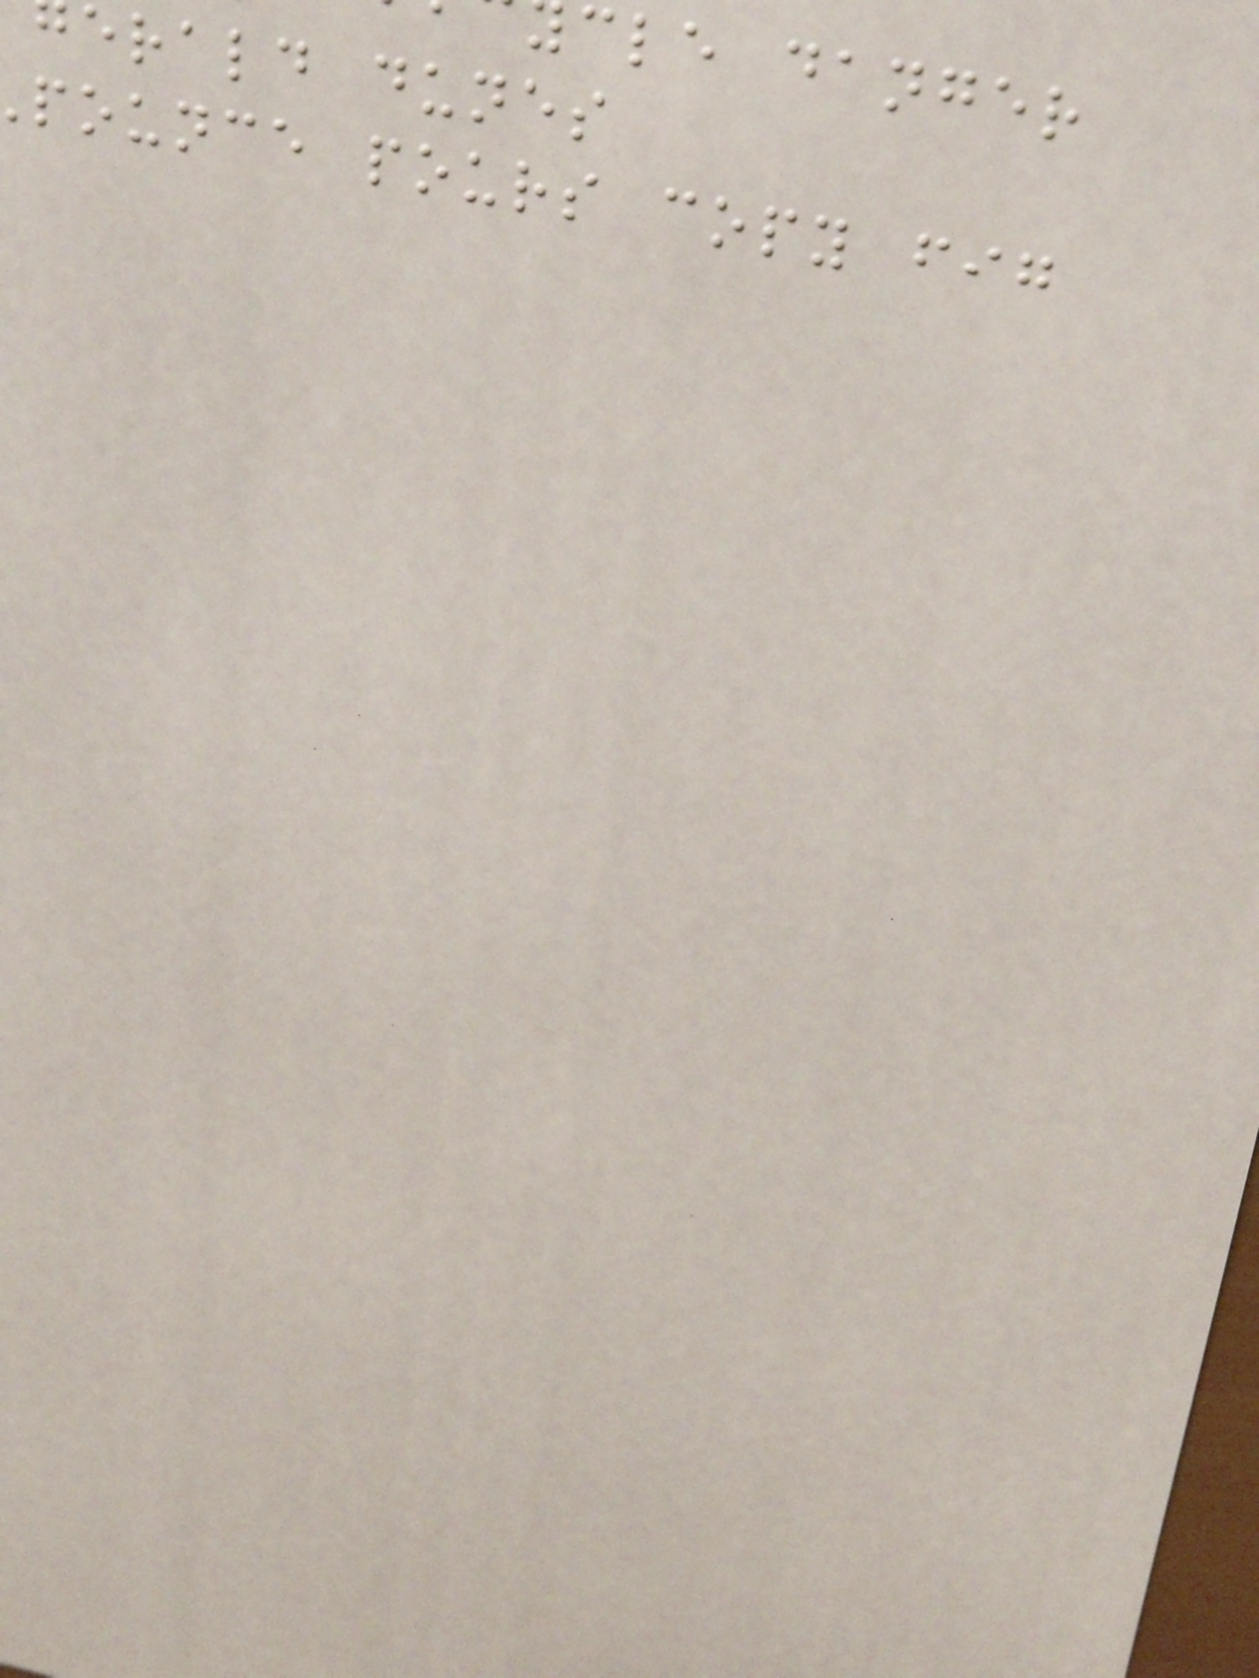cle danger
erald dunes
pounce pours copy fig
